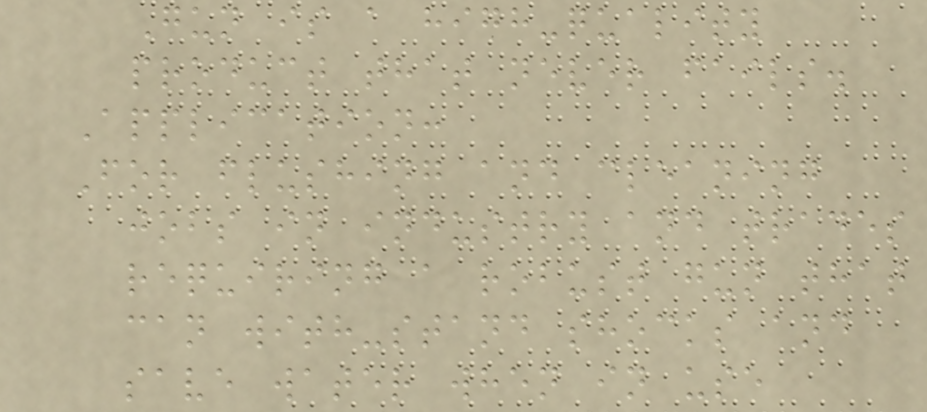Gun is a high-quality
product that never fails.
Application:
For flushing and cleaning
jobs in industry and trades
requiring a robust gun that
can with-stand shocks and
save water when in use
